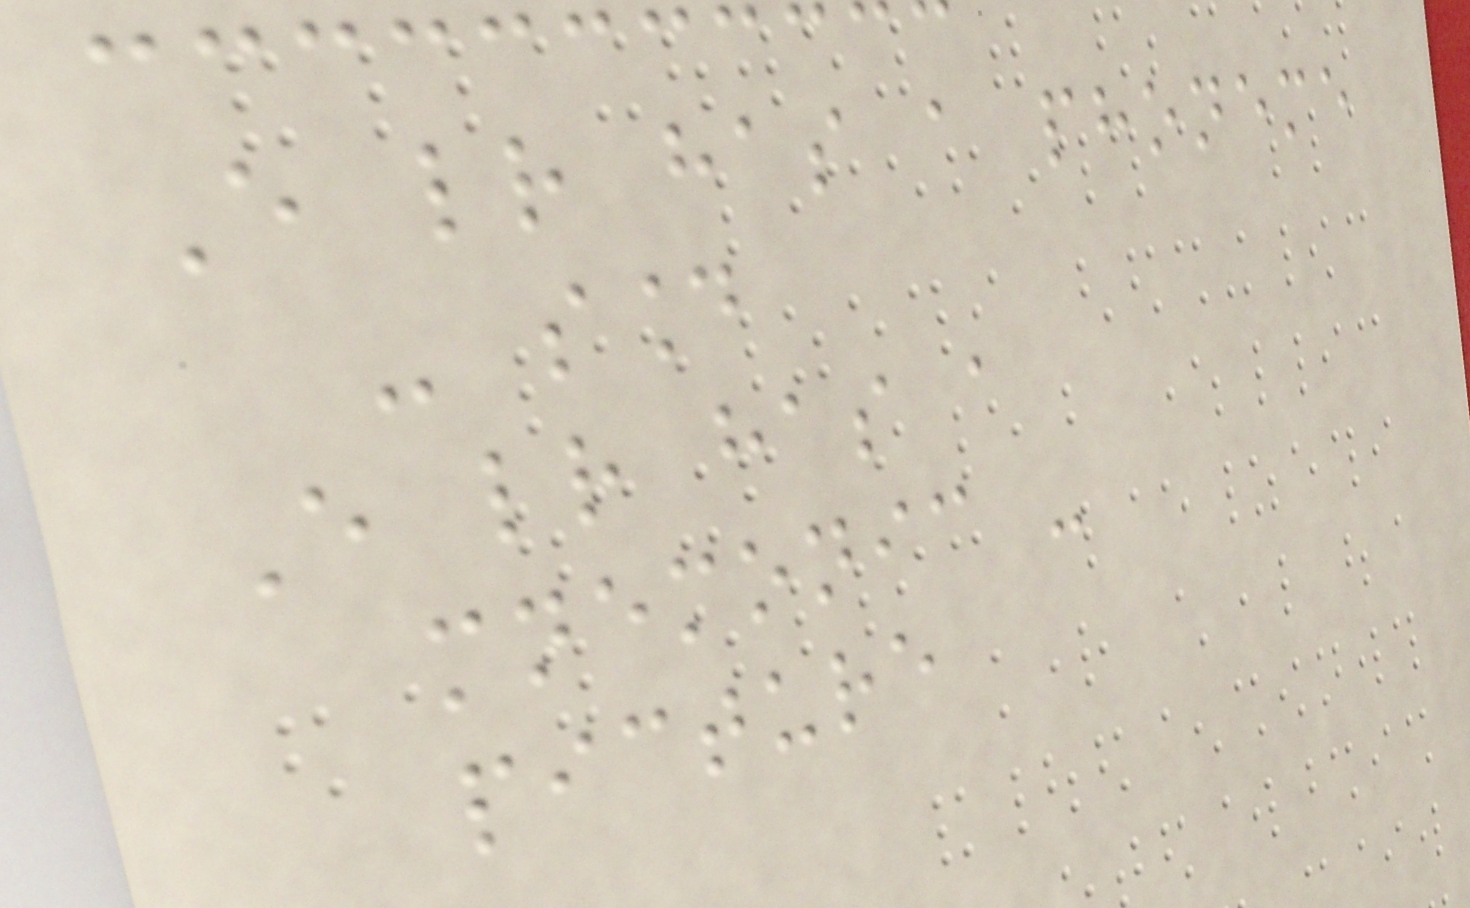Every letter has a phoneme
- sound
Every letter has a
mnemonic -
picture
